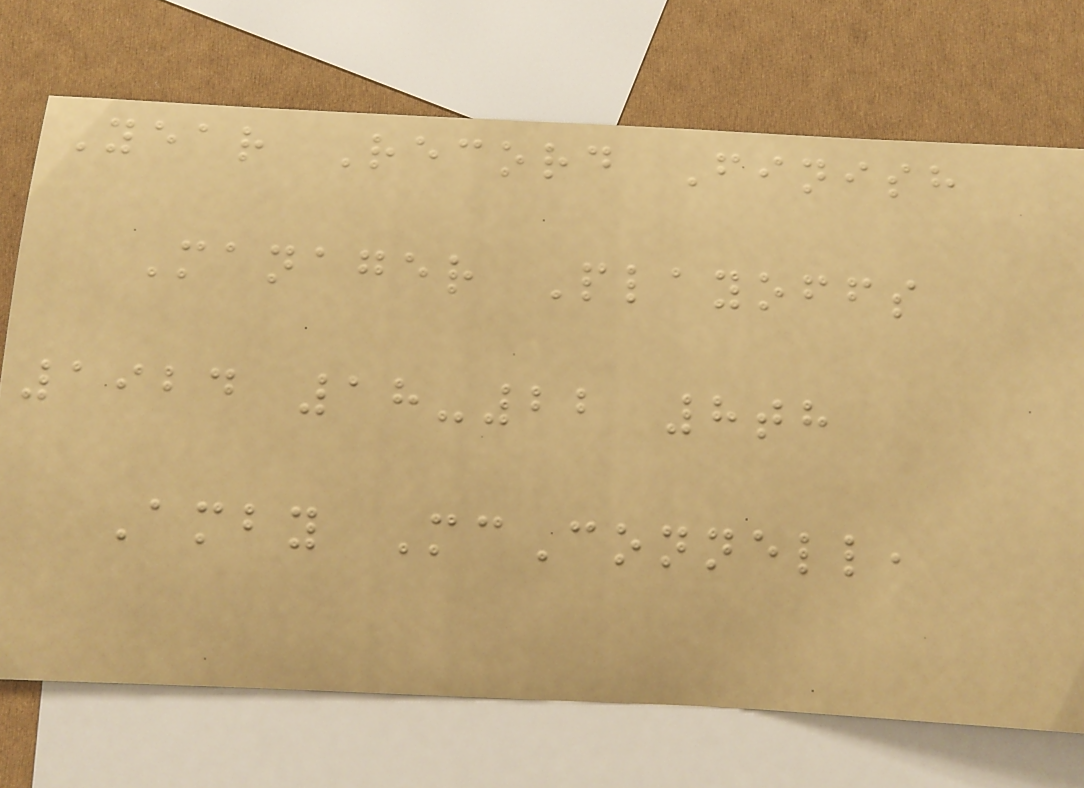Year Record Finish
Manager Playoffs
1924 18-22 8th
Amby McConnell,
